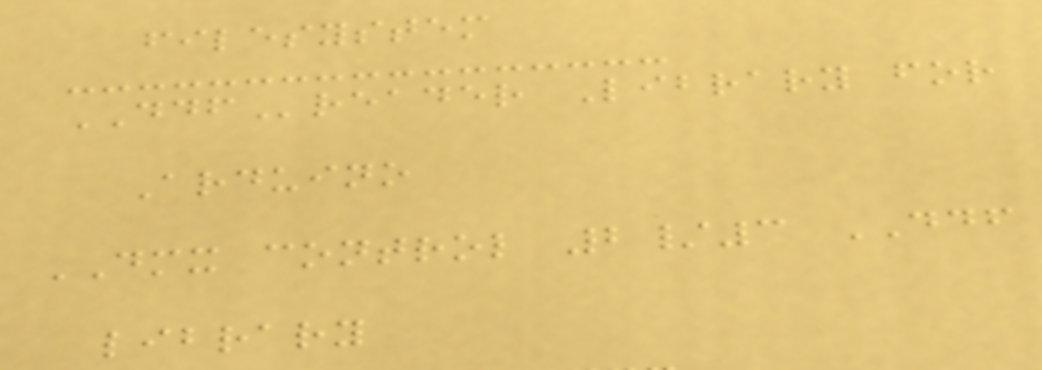filesystem
DDFreader Library for
Arduino
DMX control 2/3 DDF
library
